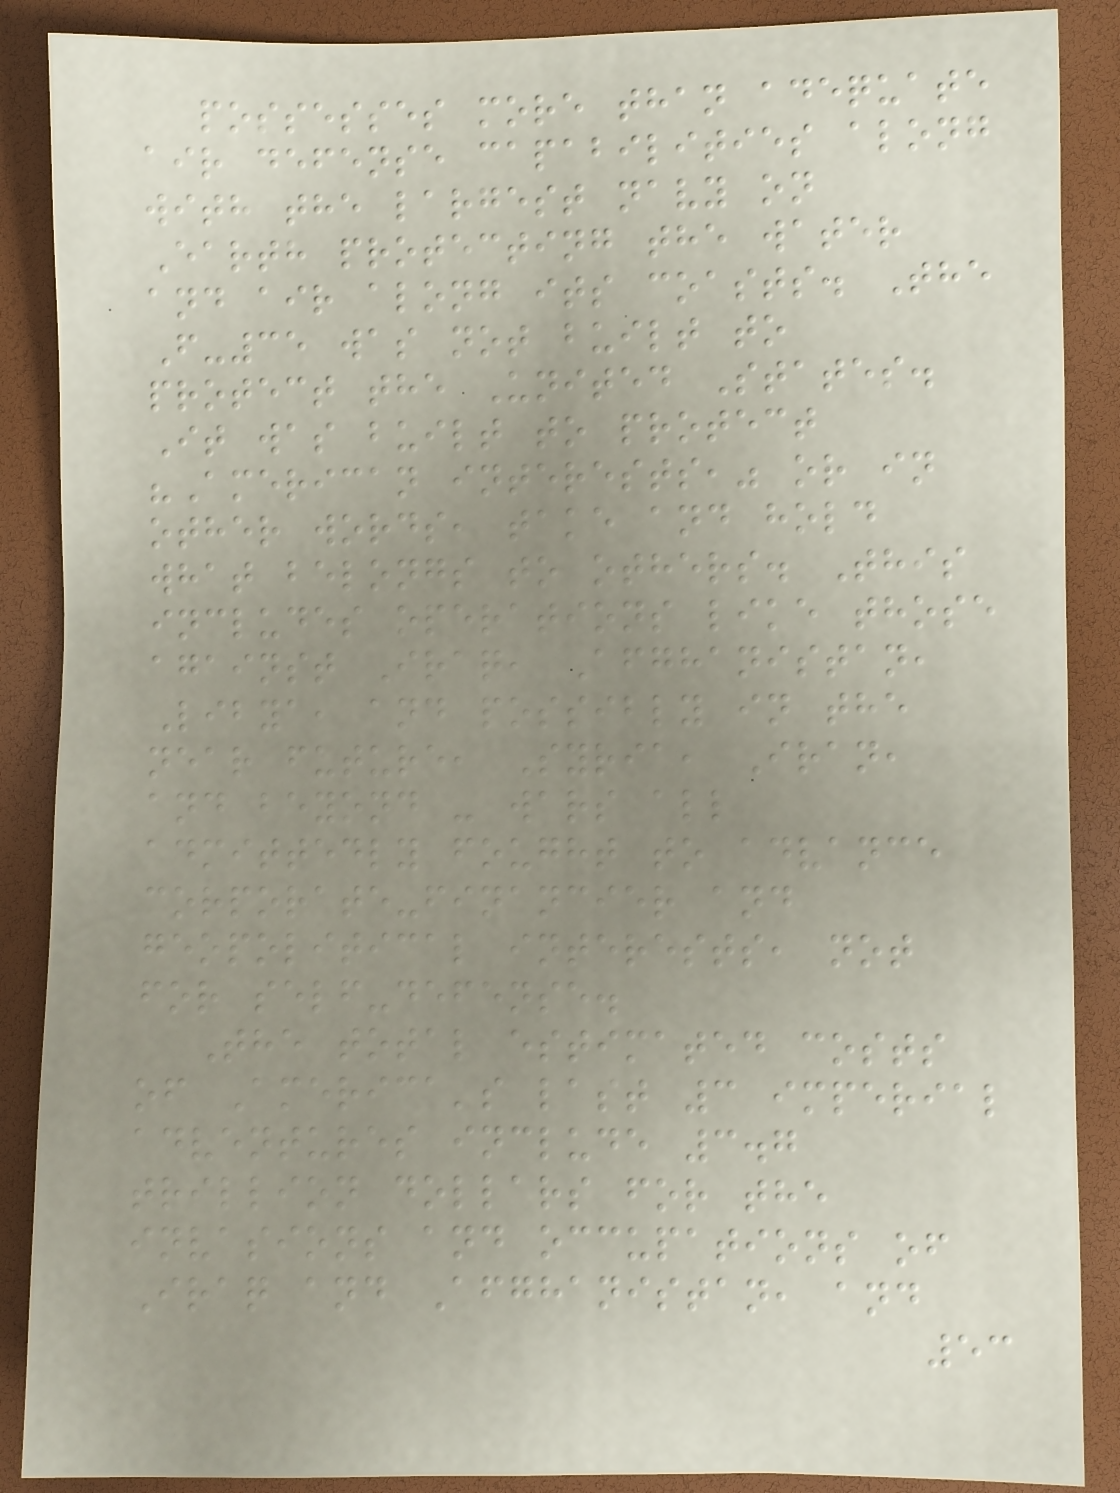possesses more than adequate
air defense capabilities along
with the largest navy on
Earth protecting the water
and air along its coasts. The
F-35 was not built to
protect the United States.
It was built to protect
"American interests," or in
other words, take and hold
what belongs to others. This
includes operations like those
against Iraq, Afghanistan,
Libya, and possibly in the
near future, Syria, Iran,
and beyond - wars all
admittedly fought to advance
corporate-financier and
geopolitical interests, not
for self-defense.
The total estimated costs
of America's last 3 imperial
adventures include 3.7
trillion dollars for the
invasions and occupations of
Iraq and Afghanistan, and
53
